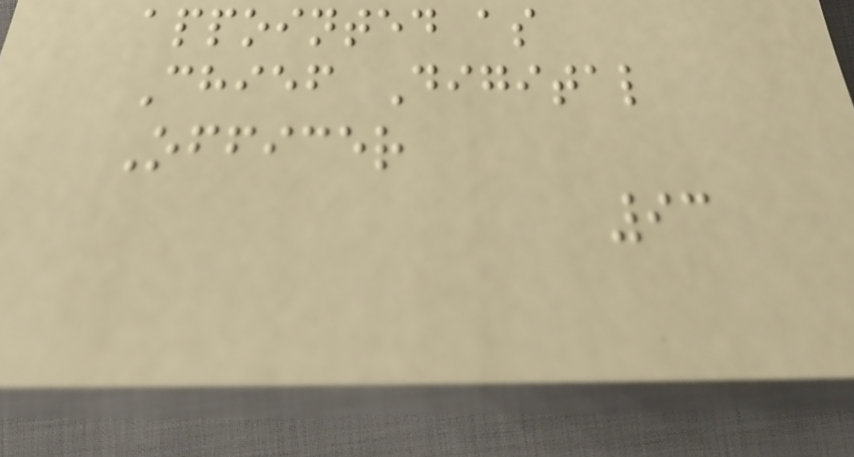appointed as
Chief Digital
Officer
93
